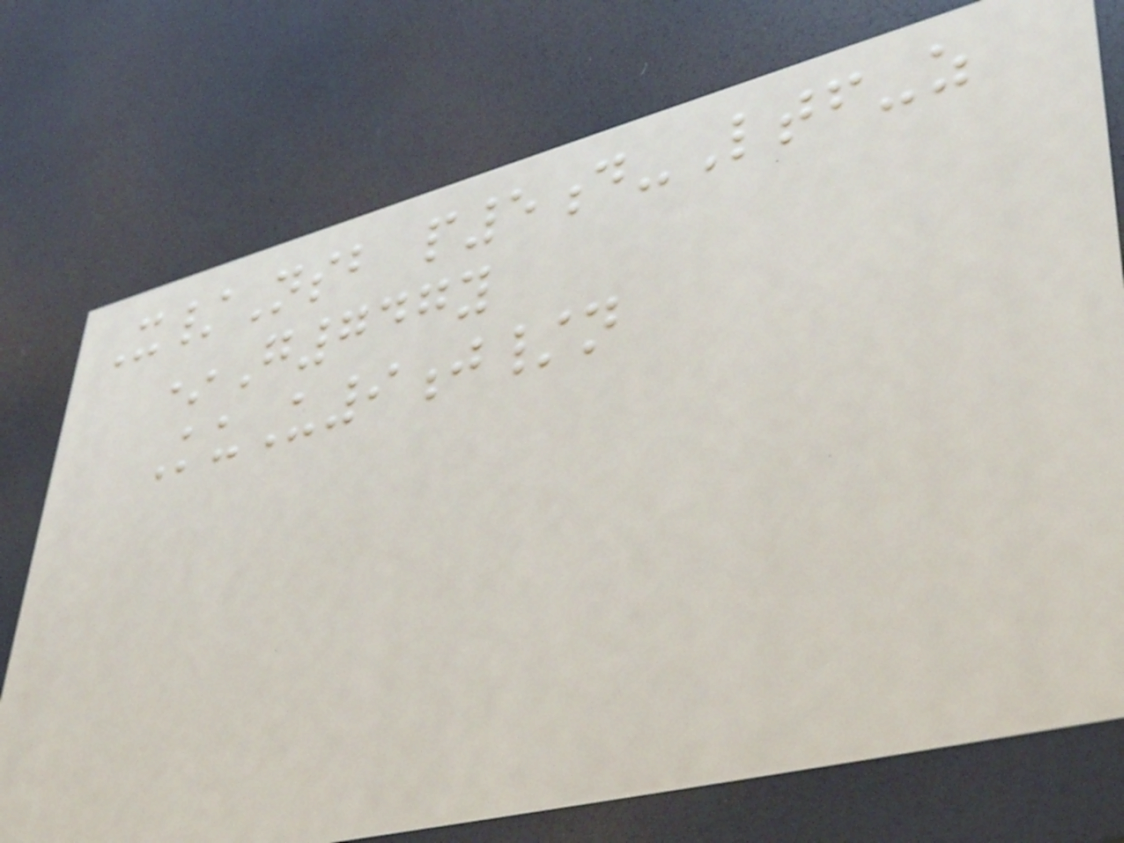X/Nsb p5d-Ltf-z
*G747y
KuU9j/n
